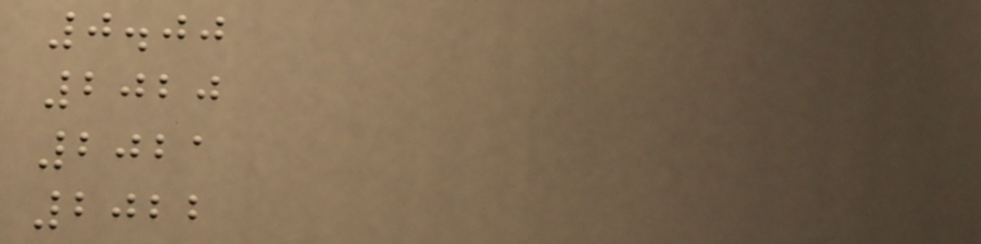0.00
2020
2021
2022
